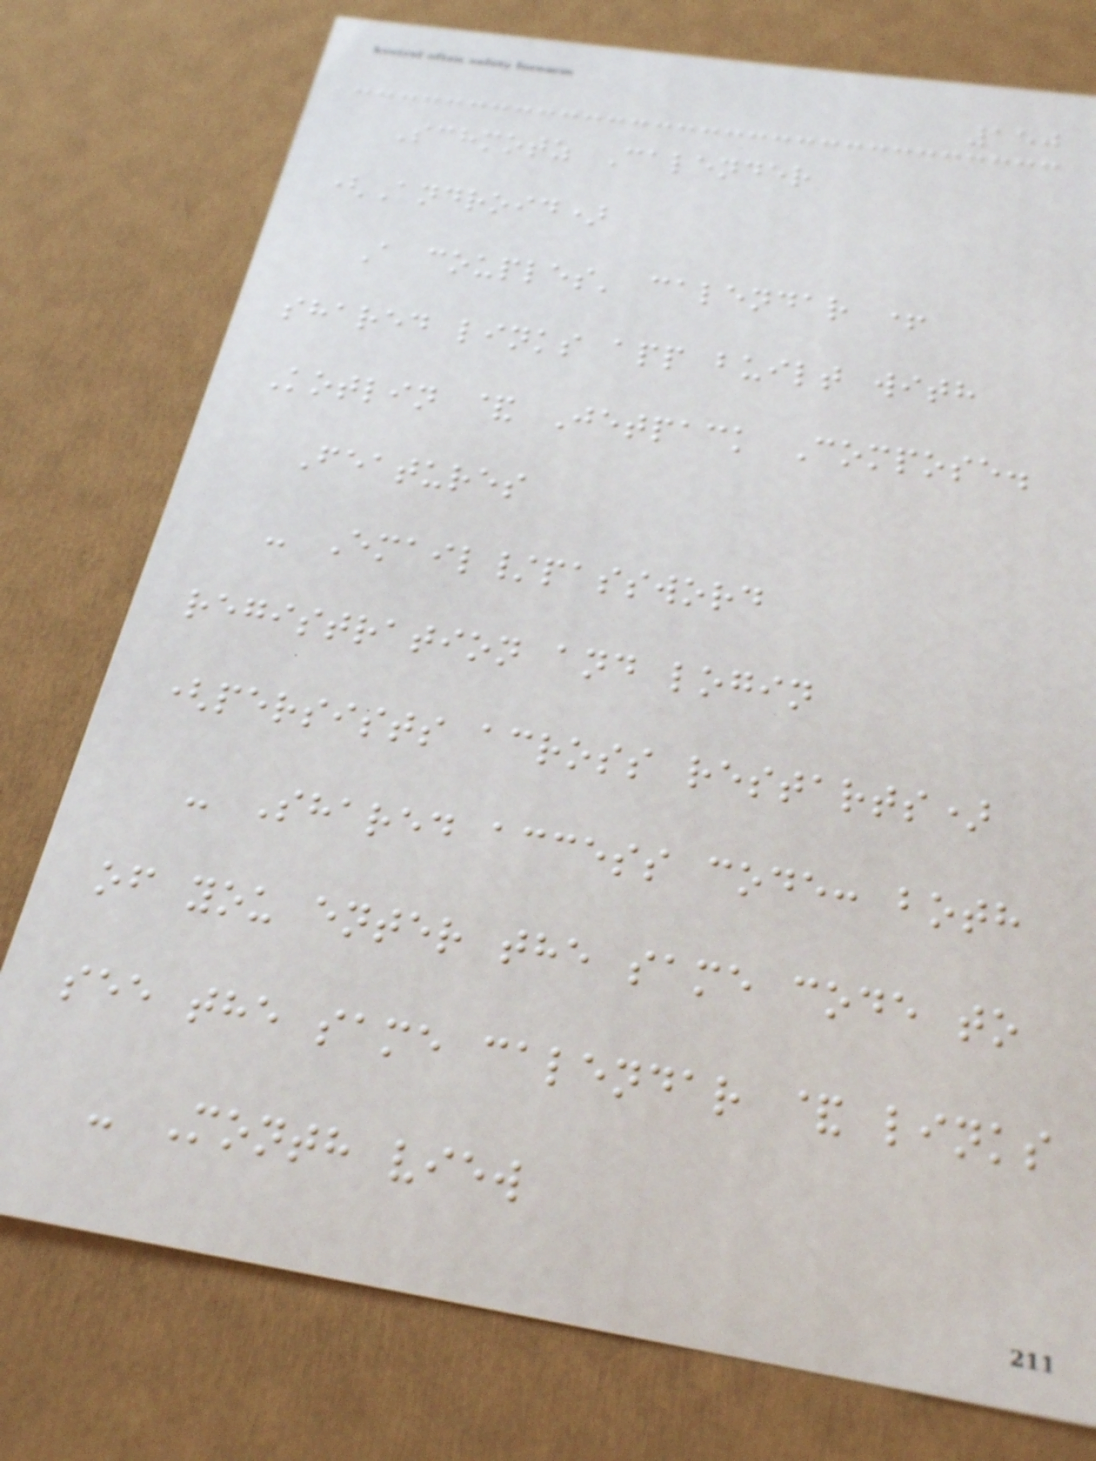150
Schmotz Calender
(Android)
A couples' calendar +
shared links app built with
Kotlin & Jetpack Compose.
Features
- Email/password
registration and login
(persists across restarts)
- Shared access code: both
of you enter the same code to
see the same calendar & links
- Month view
